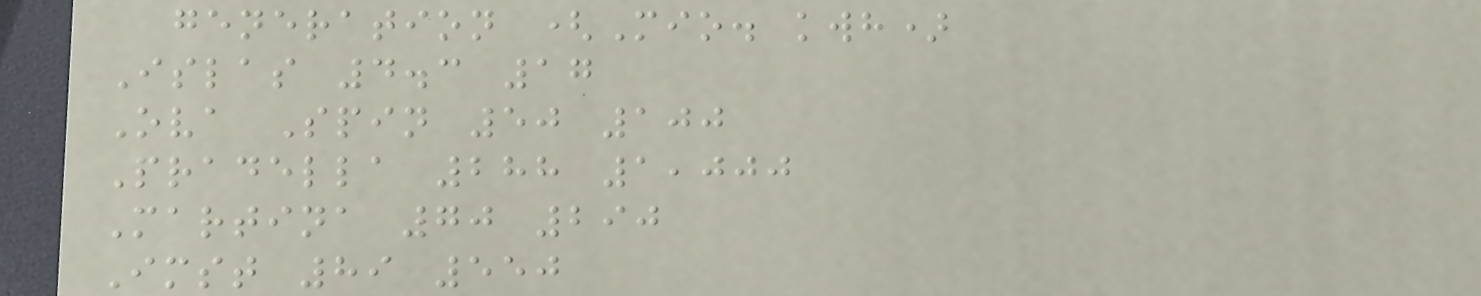generation (Mio. kwh)
Islas 4.3 17
Ova Spin 50 100
Pradella 288 1,000
Martina 70 290
Imst 89 550
